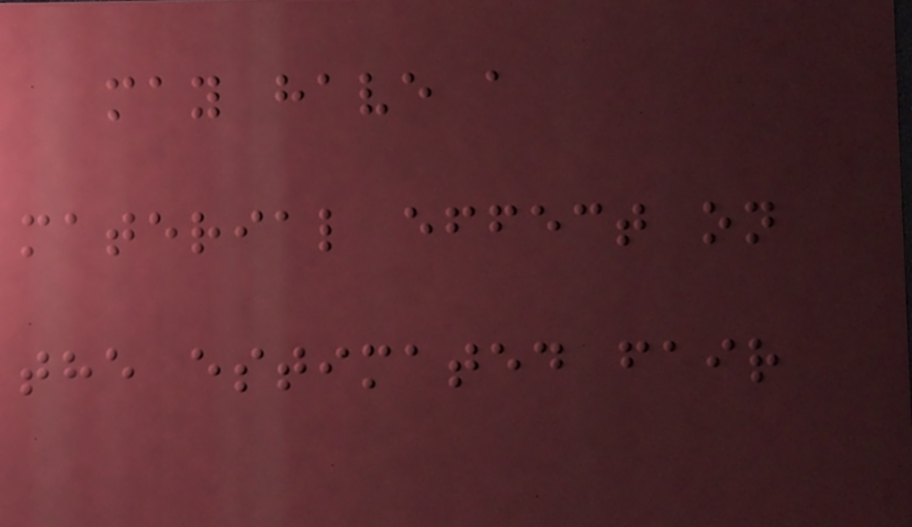may have a
material effect on
the estimated fair
